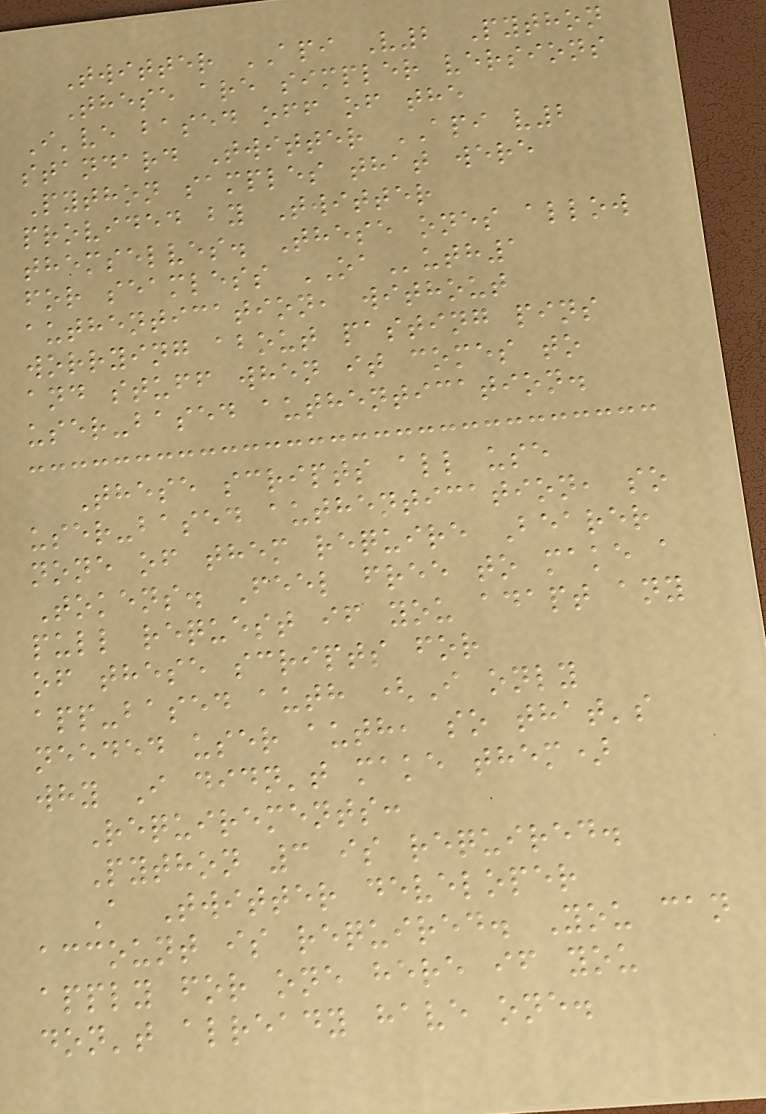Twitter API V2 Python
These are simpler versions
I've based off of the
standard Twitter API v2
Python samples that were
provided by Twitter
themselves. These ones allow
for seamless OAuth1
authentication, without
worrying about pasting pins
and stuff when it comes to
user-based authentication.
These scripts all use
user-based authentication, so
none of them require Bearer
Tokens. Feel free to make a
pull request if you adapt any
of these scripts for
app-based auth (I only
needed user auth, so that's
why I didn't make them)
Requirements:
Python 3 is required.
A Twitter developer
account is required. You can
apply for one here if you
don't already have one.
